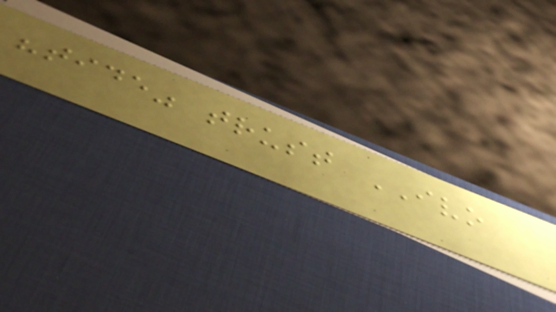"tide" trust IVO
